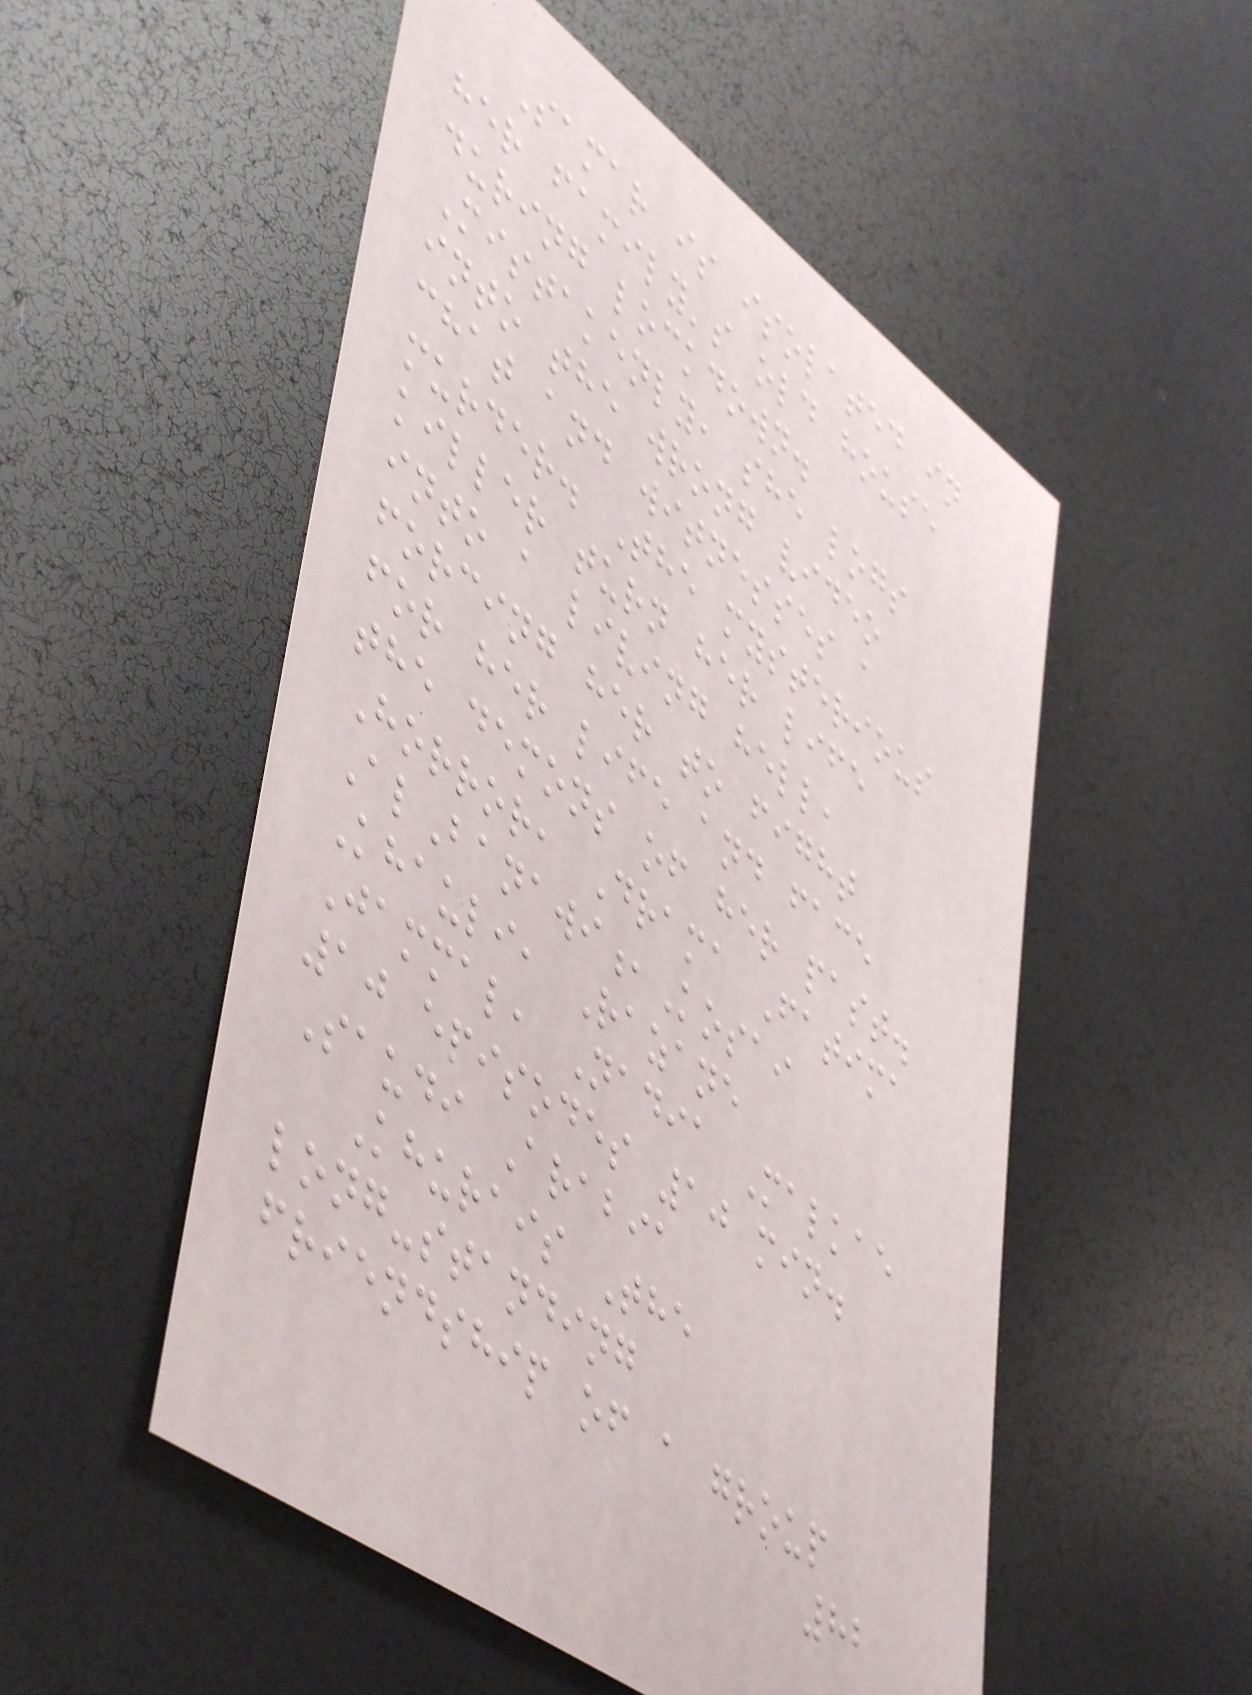Samar is isolated in
her family's old house
during lockdown.
Mistakenly, she logs
into the wrong video
chat and witnesses a
murder. The mysterious
killer turn her life
into a living hell,
forcing her to fight
for her life and face
the demons of her past.
Horror, Drama Fatima
AlBanawi,Kosai
Khauli, Razane
Jammal, Nadia Malkae
10 episodes 10 min.
Saudi Arabia
Khurais The
long-standing
friendship of a group
82
